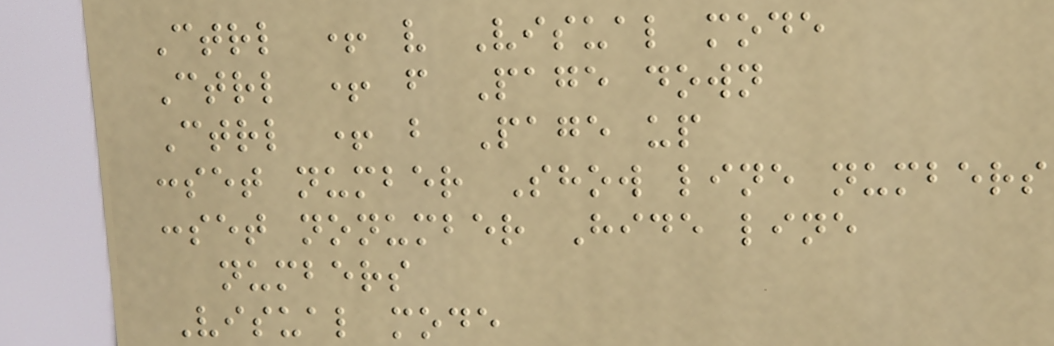Ctrl + v Visual mode
Ctrl + f Page down
Ctrl + b Page up
:set number Show line numbers
:set nonumber Hide line
numbers
Visual mode
